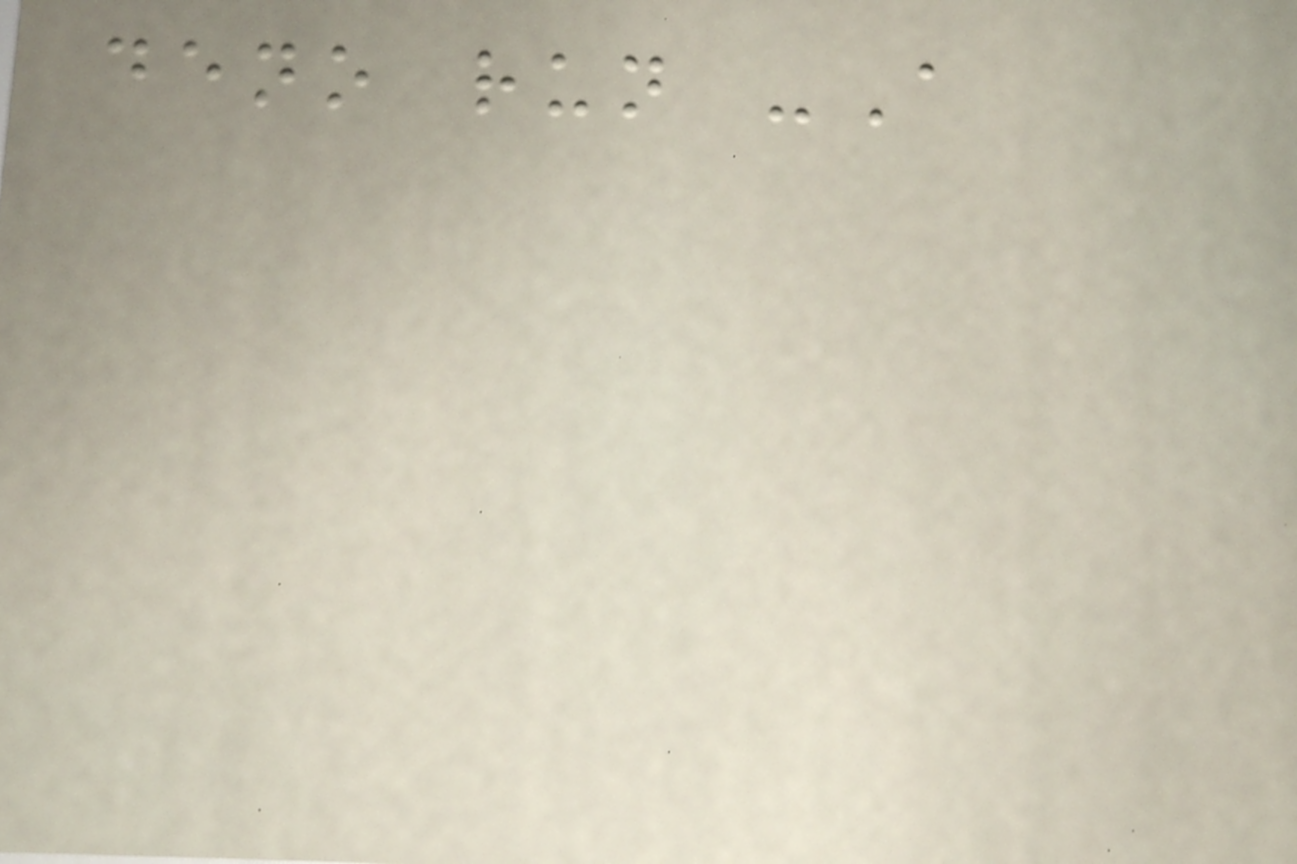deno run -A
